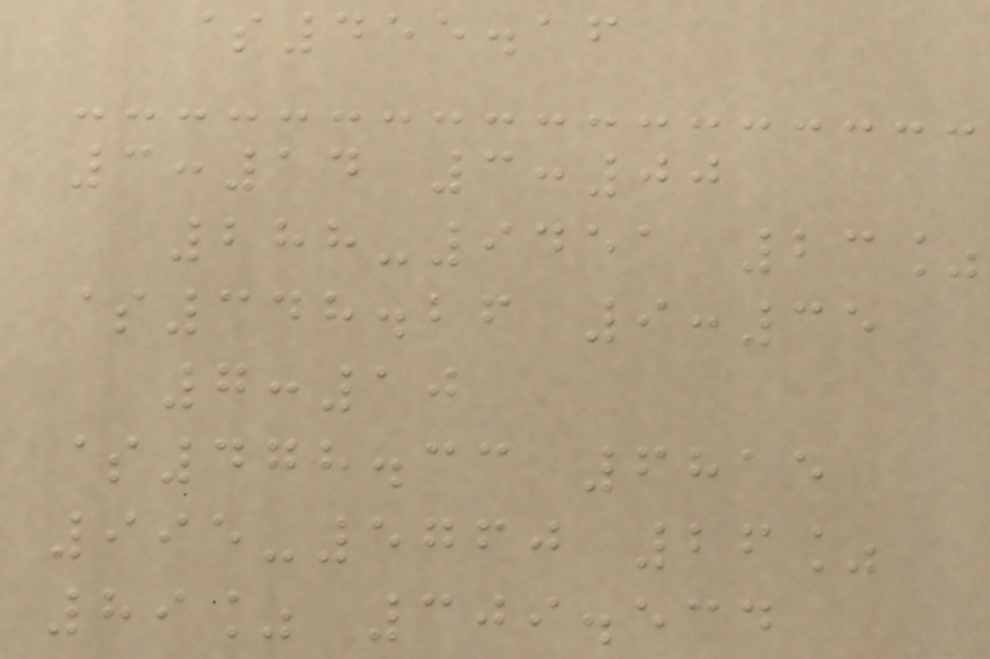$455.16
3:14 3:00
288-9451 23%
$348.26 9:35
7:10
$478.33 6815
995-5760 26%
89% 309.534
